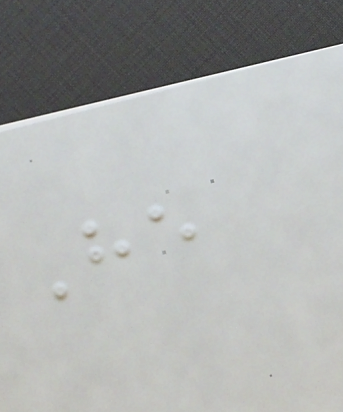He
